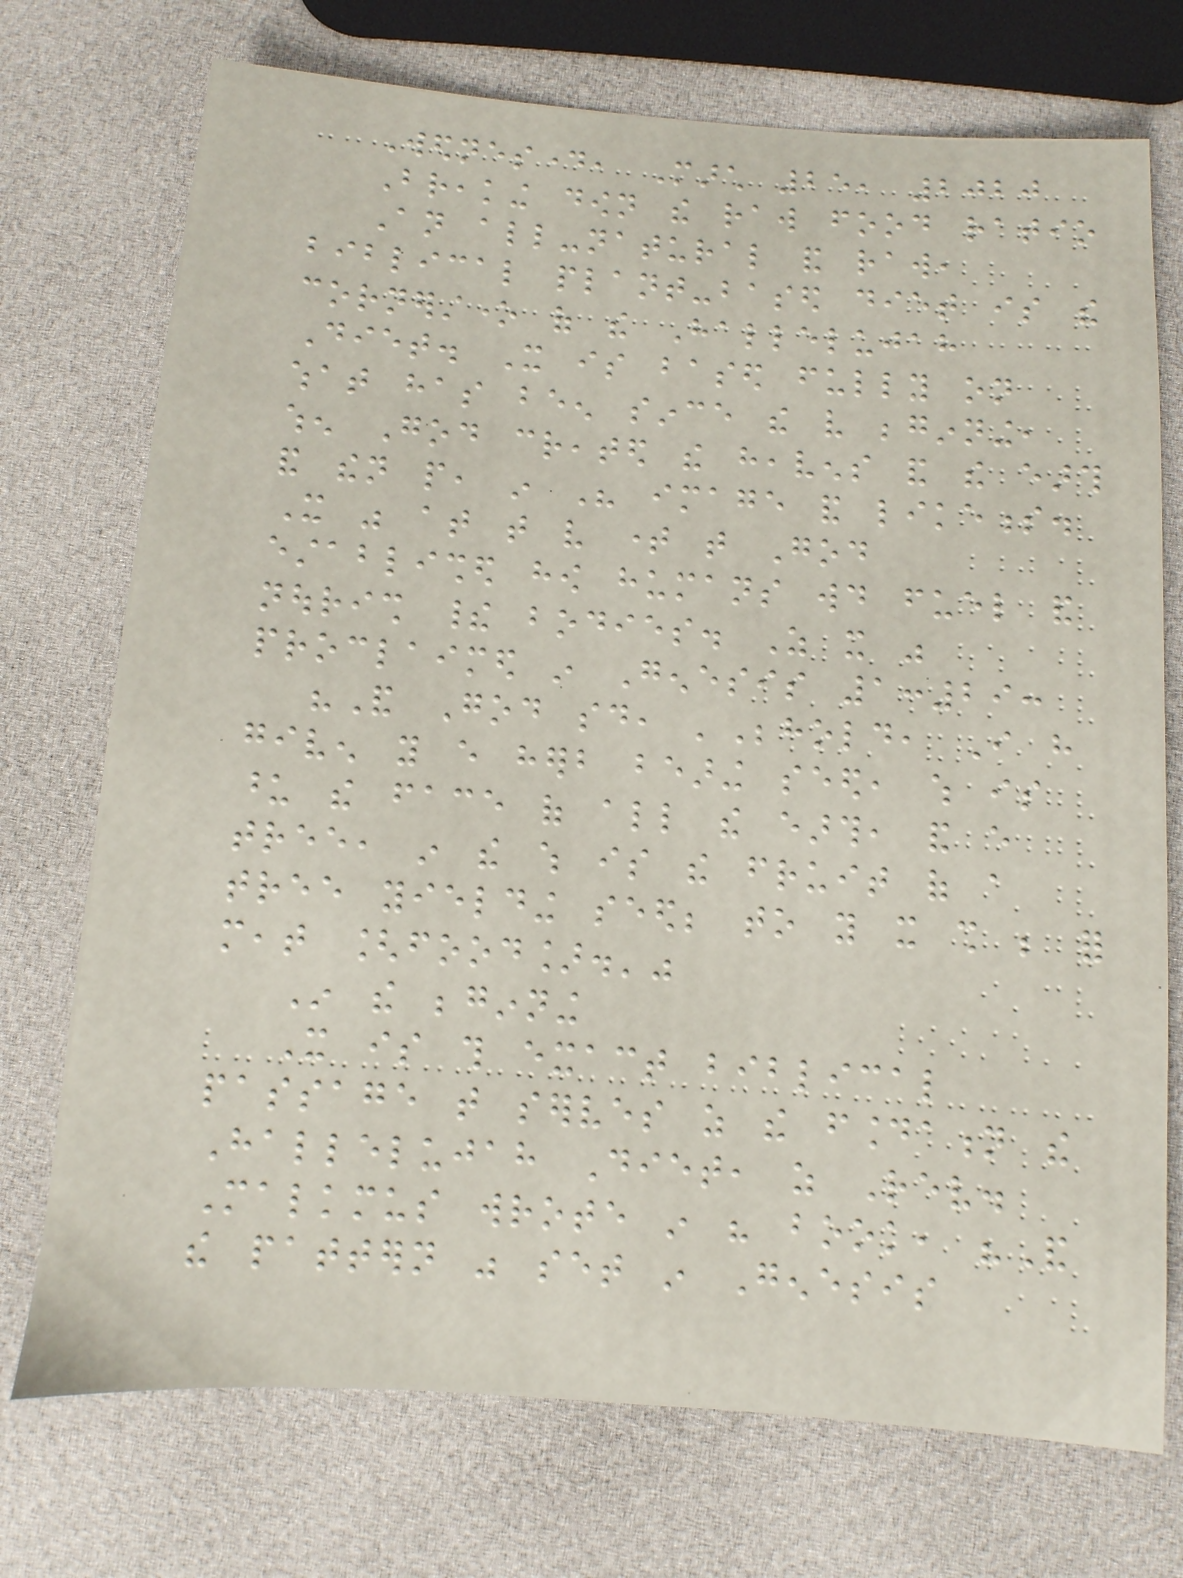Wednesday, March 25, 2020
Breaking down the raw food ratio
An all-natural and raw,
biblical plant-based diet is the
cornerstone of the Hallelujah
Diet. It is based fully on
what has been since the very beginning,
when God created the heavens and the earth
and then people, in His image and likeness.
It was at that very time that God
established how humans would fuel and
nourish their bodies. As it was
proclaimed in Genesis 1:29:
"And God said, 'Behold, I have
given you every herb bearing seed, which is
upon the face of all the earth, and every
tree, in the which is the fruit of a
tree yielding seed; to you it shall be for
meat [food].'"
In the beginning
It is this exact biblical
passage that serves as the foundation the
Hallelujah Diet, as Rev.
Malkmus wrote in his book, "And
the pattern was set in Genesis
